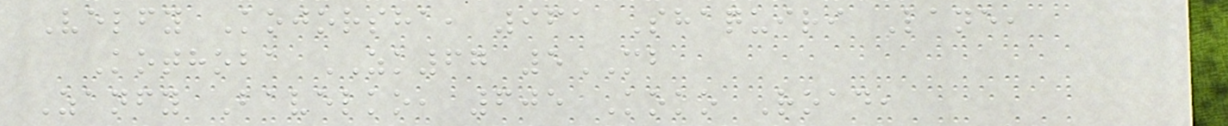Velfy Kojorsha, 961 Shaquiri Lane,
Kothoba ZK67 5MB
Zanfy Bavelko, 605 Koko Road,
